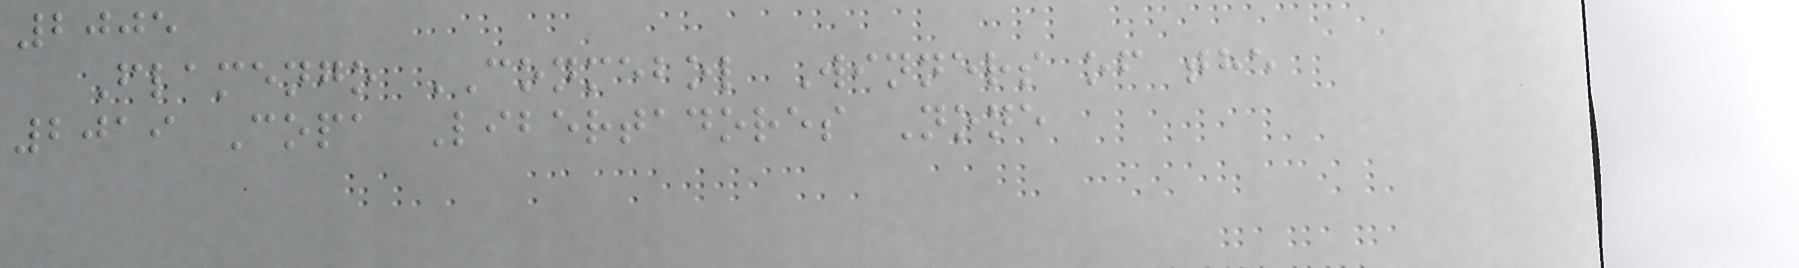2005
Flamengo CONMEBOL Winners of the
2019 Copa Libertadores None
